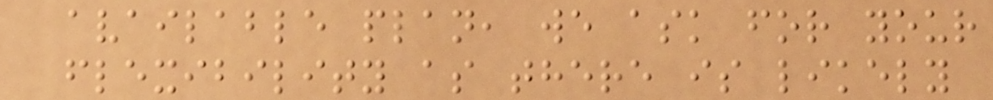available plan, we ask for your
flexibility as there is likely
